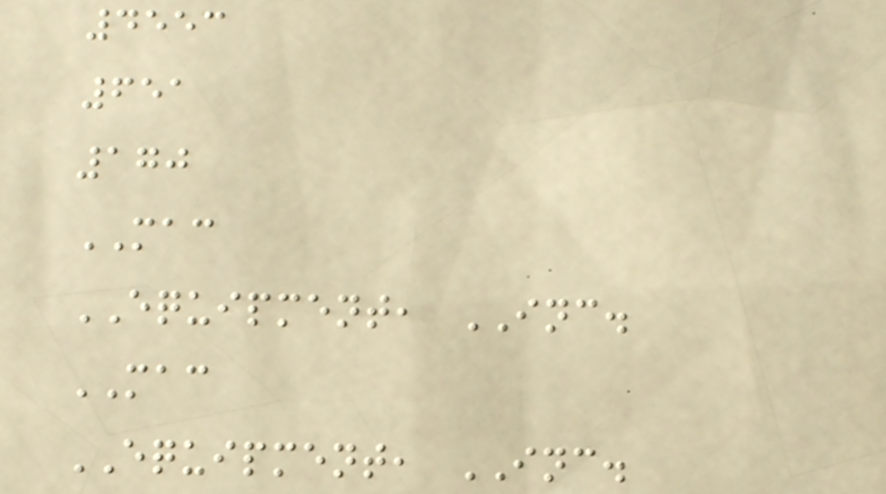4553
651
170
MAC
EQUIPMENT, INC.
MAC
EQUIPMENT, INC.
